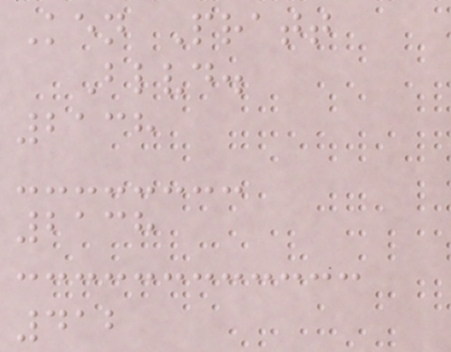Ken Pratt
Blvd.
2138
2138
412
